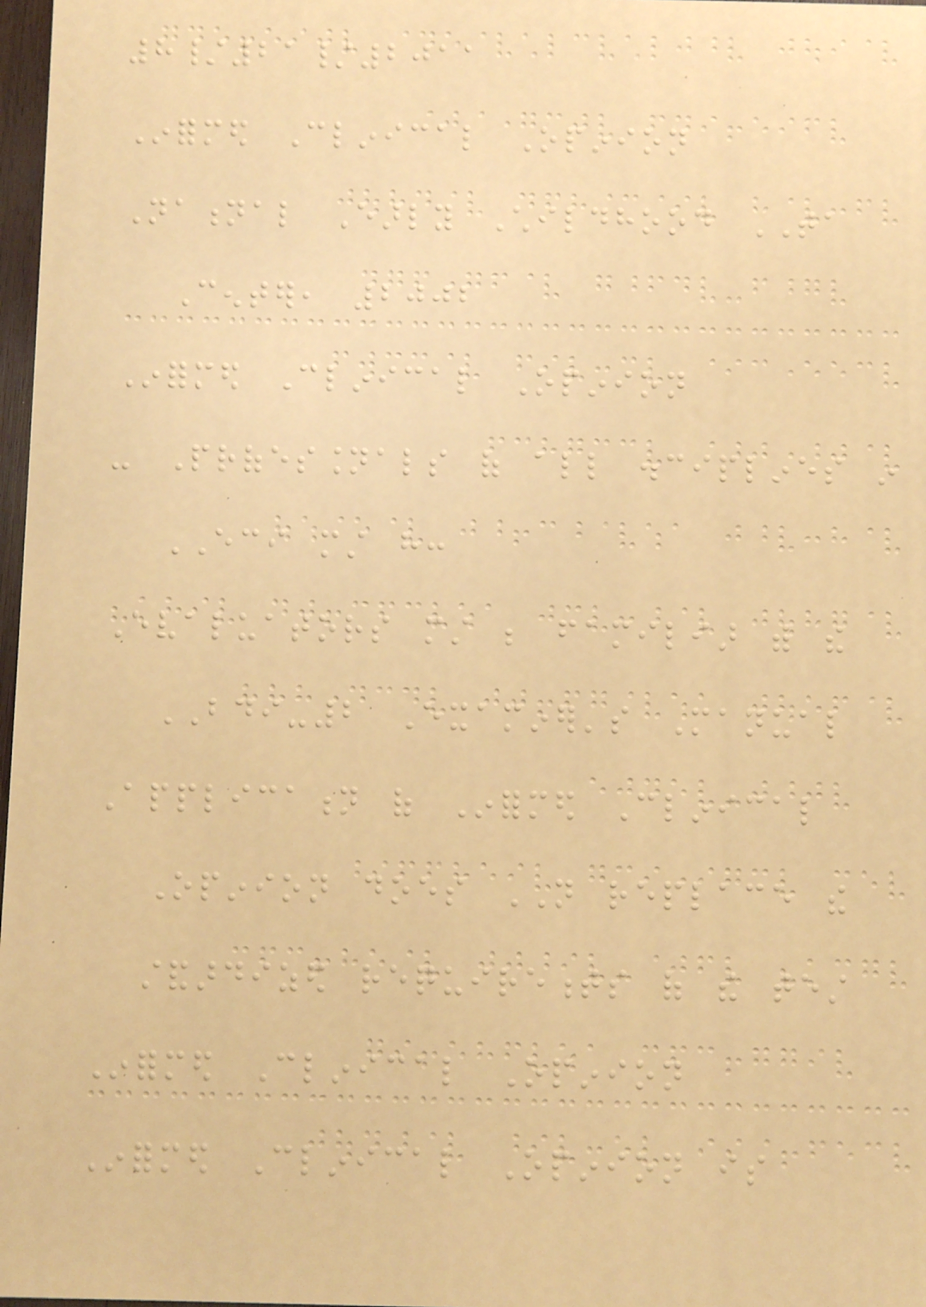8/21/2011
Informed Clinical Opinion
National Early Childhood TA
Center, 2002
Informed Clinical Opinion
- Professionals of all disciplines in
ECI must have:
Evaluators must be familiar with the
BDI-2 Examiner's Manual
Application of Informed Clinical
Opinion does NOT replace the
standardized requirements of the test
Informed Clinical Opinion
Informed Clinical Opinion is
